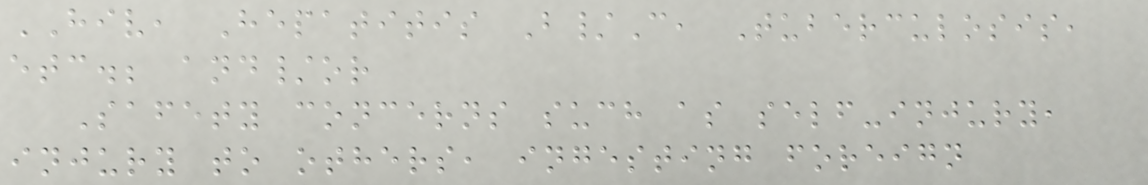HIV, Hepatitis B/C, Tuberculosis,
etc.; and/or
Safety concerns such as self-injury,
injury to others, ingesting foreign
